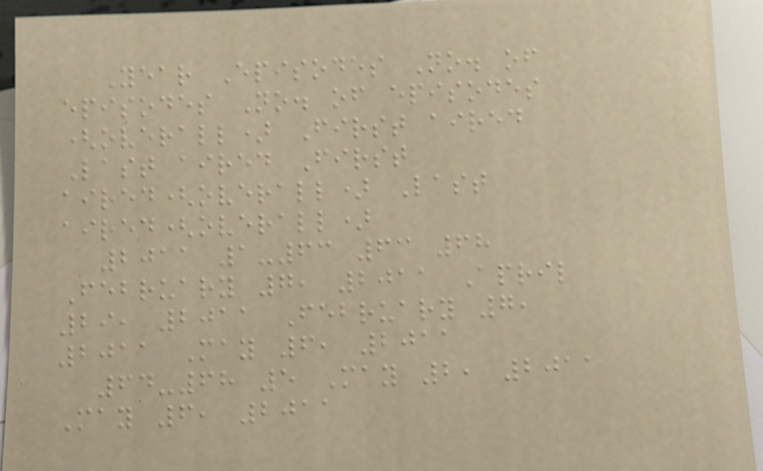Year Episodes No. of
episodes No. of episodes
(overall) First aired
Last aired First
aired(overall) Last
aired(overall)
2011 1-63 63 68
February 7, 2011 April
29, 2011 February 7,
2011 May 6, 2011
64-68 5 May 2, 2011
May 6, 2011
